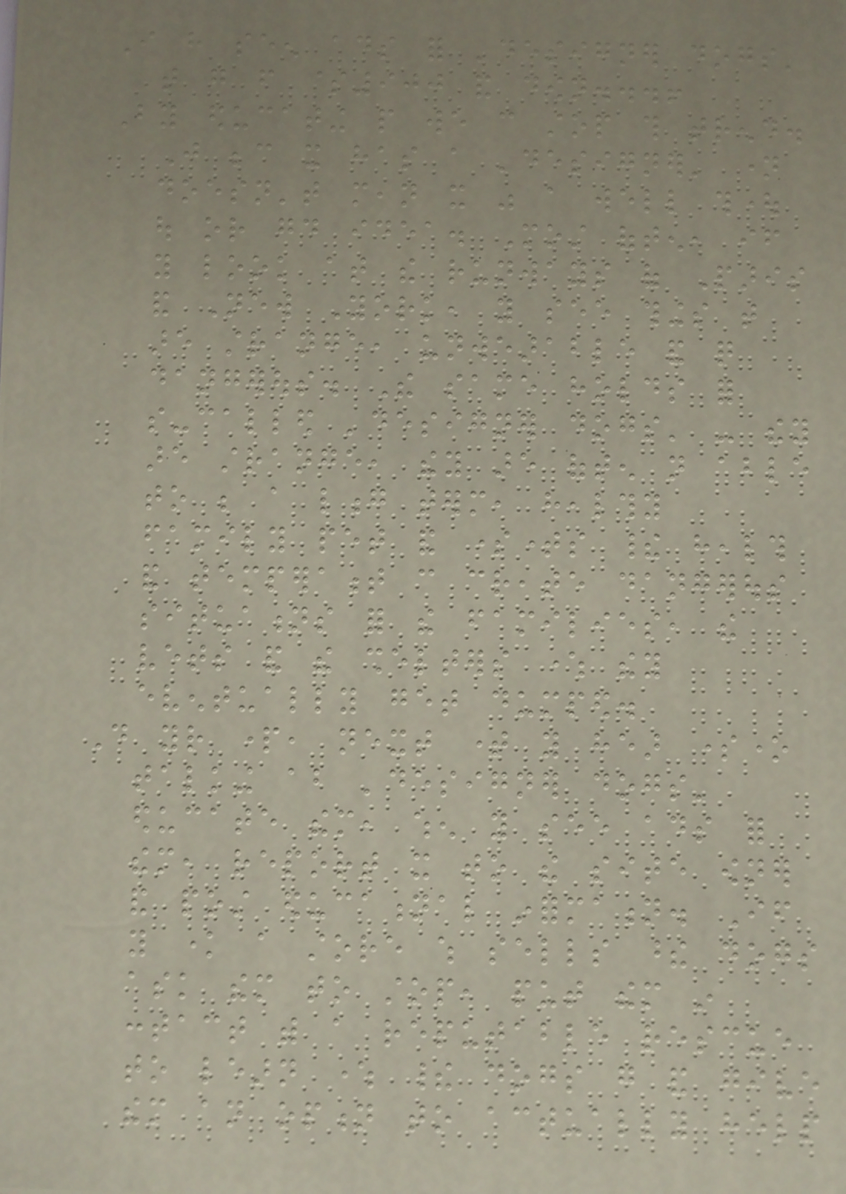I have seen ads for 'designer dogs'
that go from $900 and down...!
By educating people we can stop this trend.
Just because it has a 'designer' name
doesn't mean it was a well thought
out or good idea. Most often, if
you look at the runways of Paris
and New York, you see things that
are strange, unwearable and quite
dangerous. The same holds for
so-called 'designer dogs' - they
are strange, they are often not able
to be a long term, healthy
family pet and sometimes their health
and temperament can create dangerous
situations for the families, the
vets and the shelters where they
eventually get dumped.
Do your part, next time you hear someone
talking about 'designer dogs'
educate them, when you see ads for
them, report it to the site owner
and post educational information. If
you know a store which sells these dogs
ask them to stop, put them in
contact with a reputable rescue
to learn where their dogs go and give
them an option to actually help
